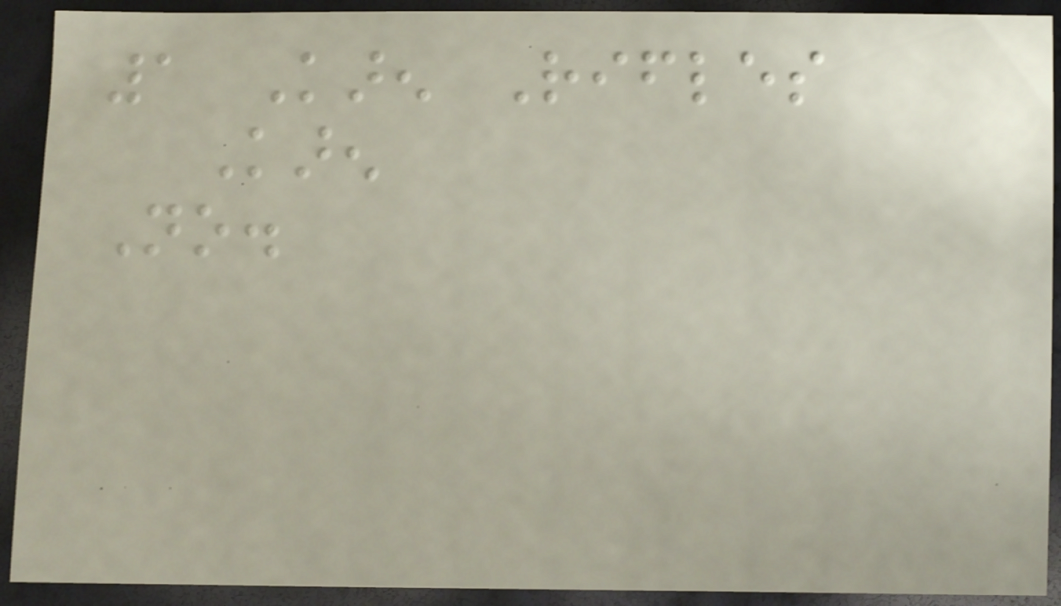1 Karen Rifles
Karen
No.
